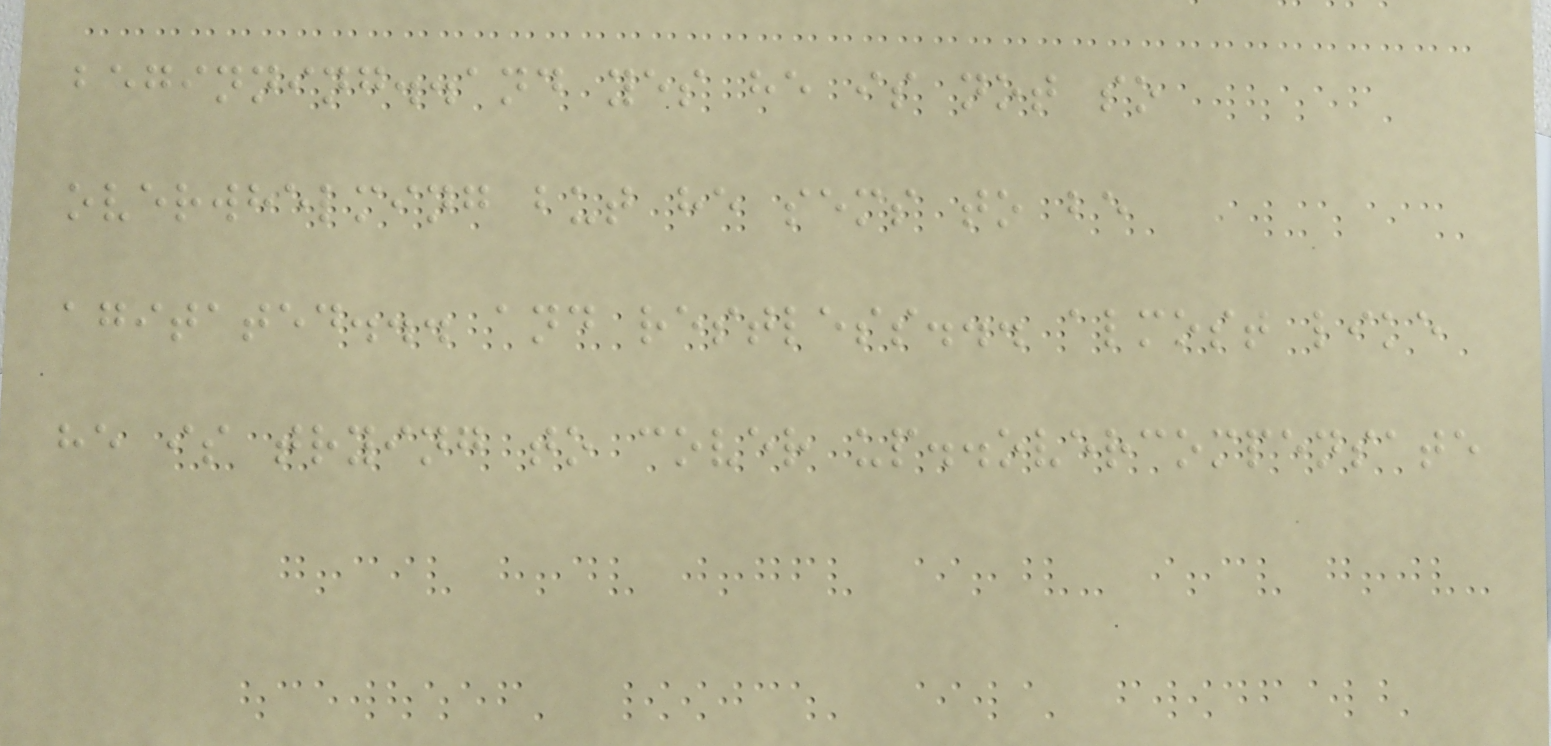beginning..and yes he is not so
overwhelming but he sems to be
agitated... and restless... almost like
he is trying to cover up..overcompensate
